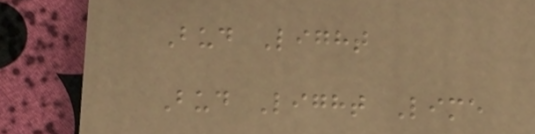Bud Light
Bud Light Lime
